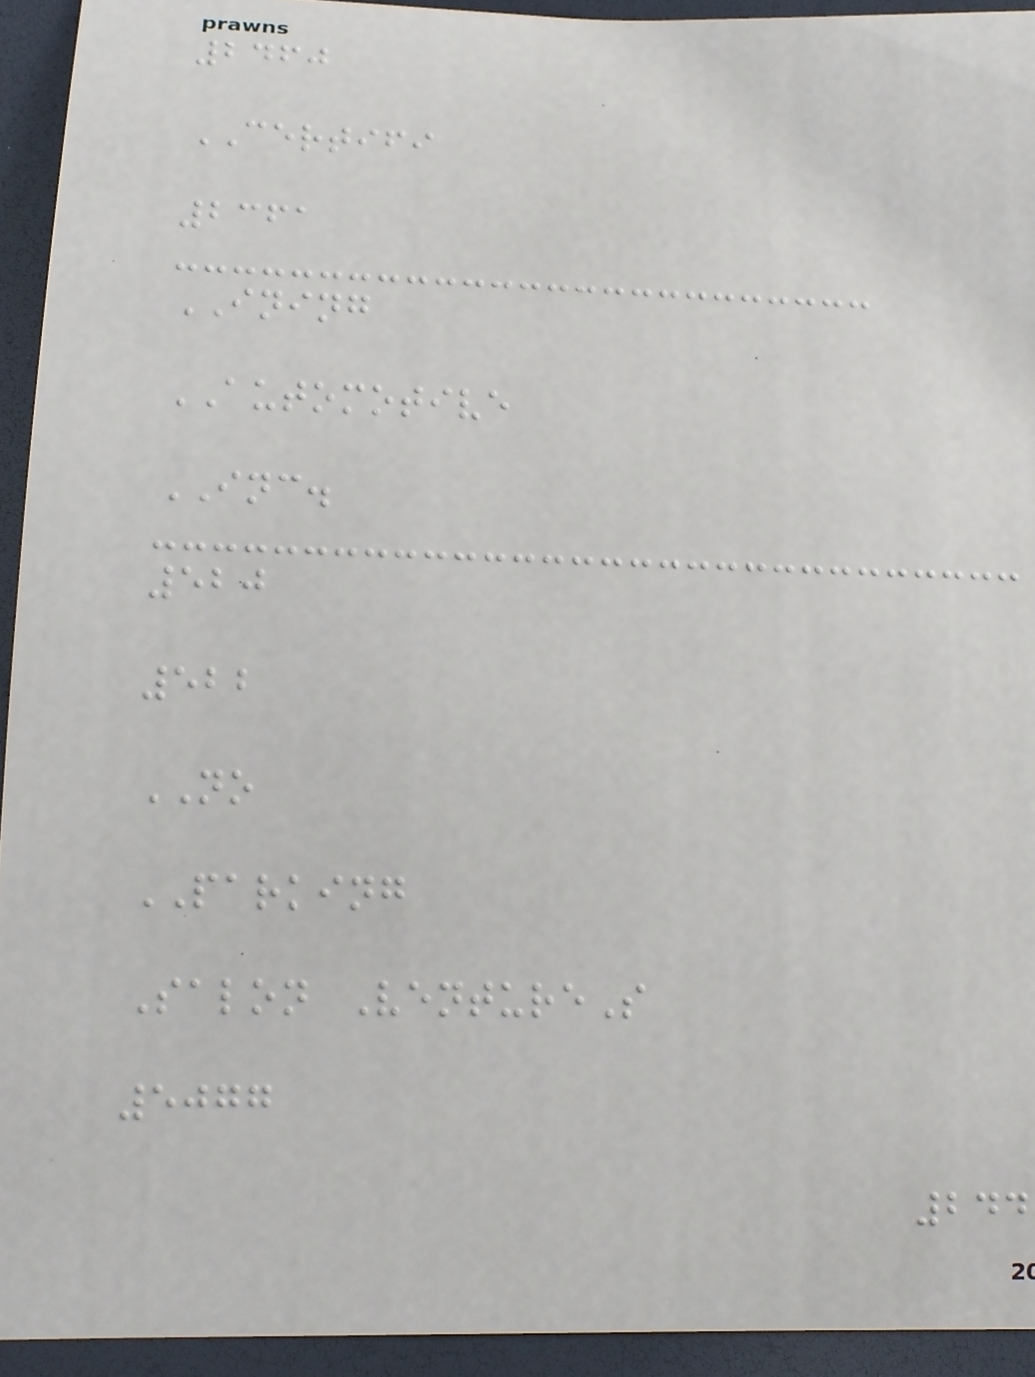2460
CERTIFI
2361
INING
AUTOMOTIVE
INC.
520
522
NO
PARKING
Salon VentureS
5077
244
